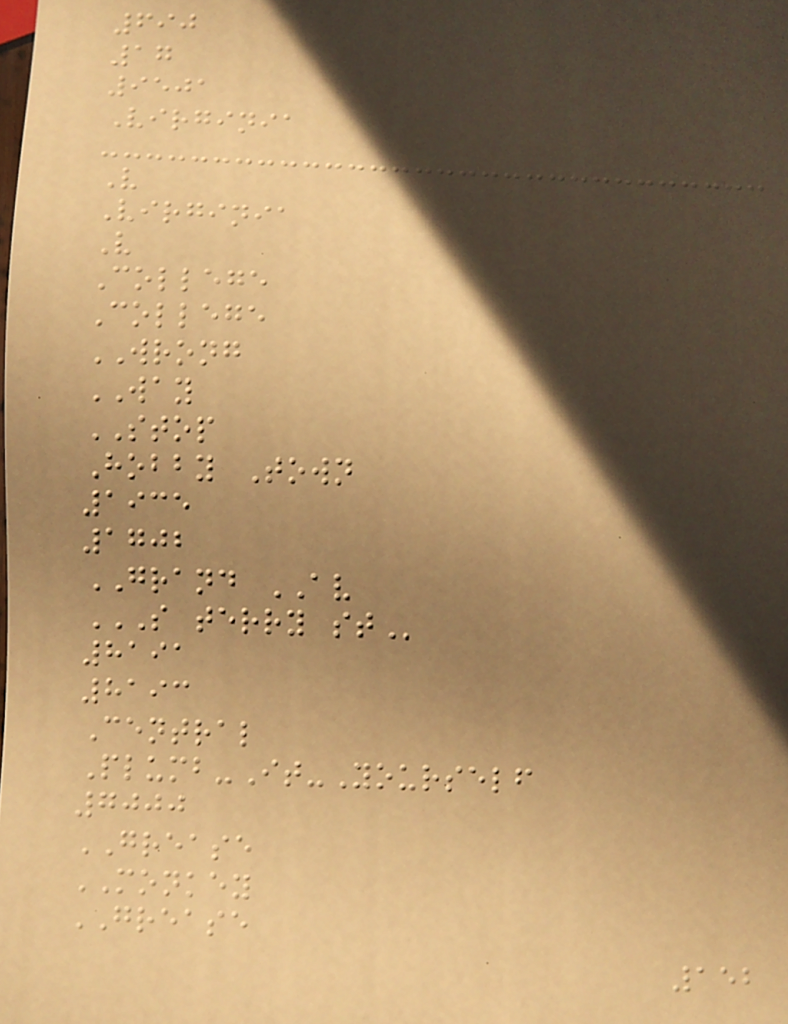690
17
9501
Virginia
V
Virginia
V
College
College
WRONG
WAY
STOP
Hobby Town
1935
1702
GRAND AV
S TERRY ST
8191
8193
Central
Plumb-It-Yourself
7000
GREASE
MONKEY
GREASE
152
